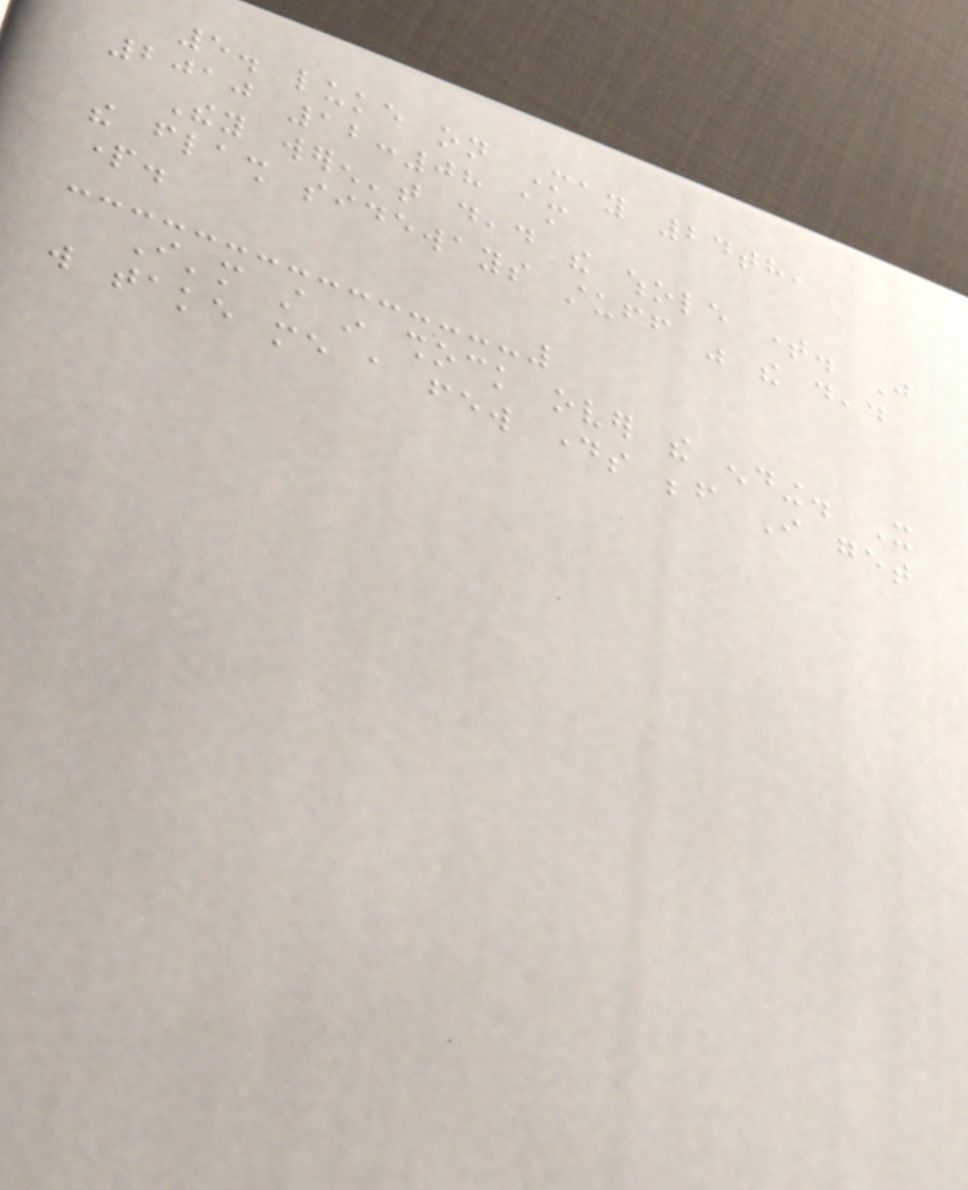5. luke on May 24th,
2010 12:08 am
They weren't dead the whole time. Just
the flash sideways stuff was the dead
part.
I'm still in shock over the ending. It
will take me a few days before I get
